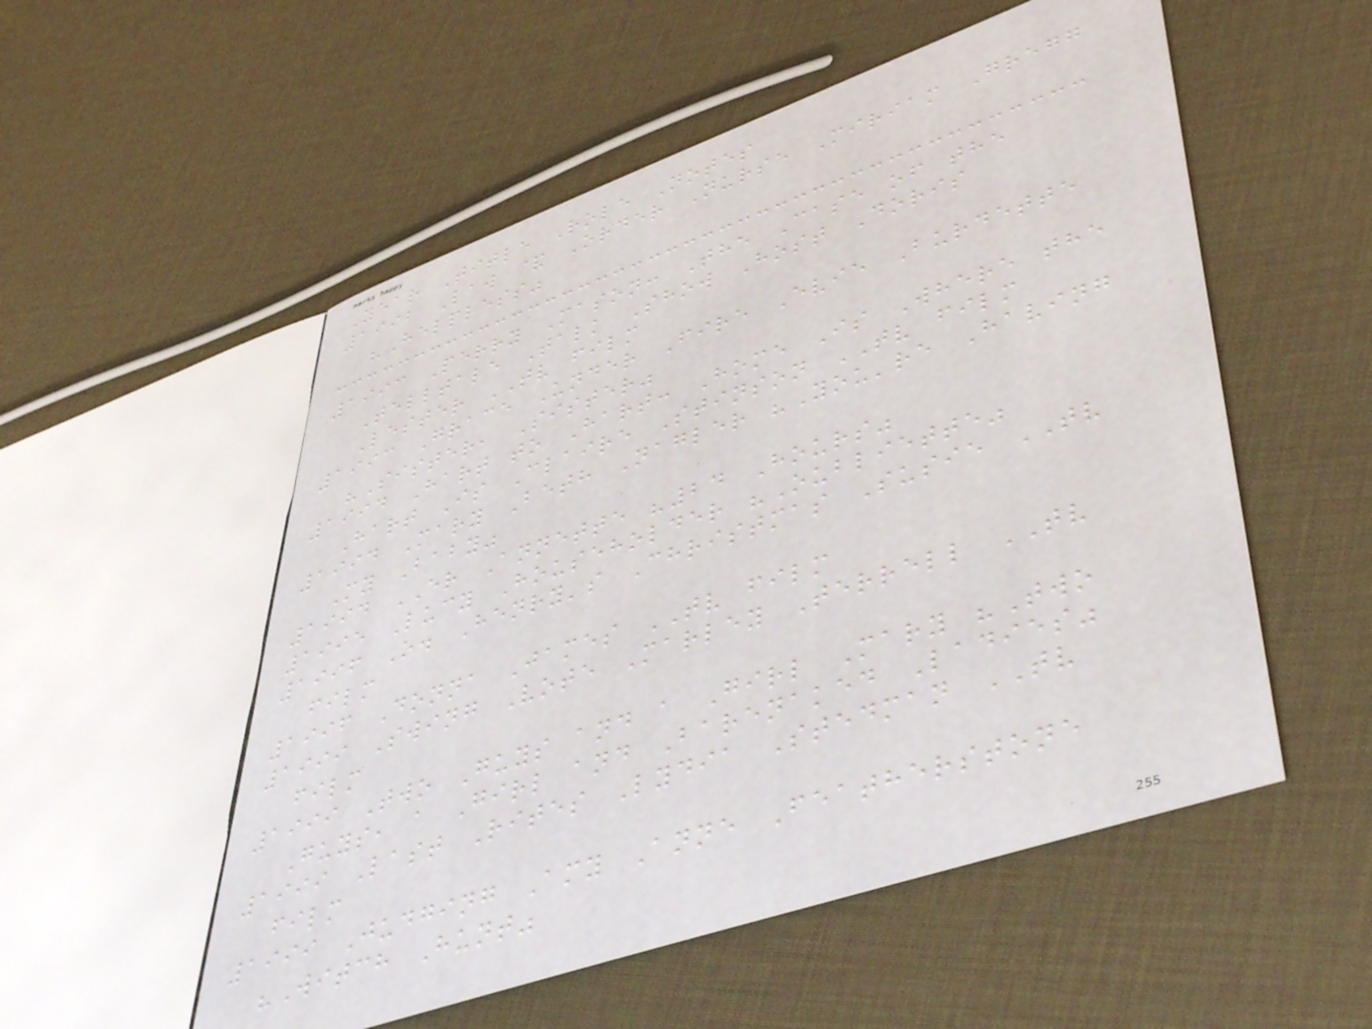Year Title Role Notes
1992 Law & Order Nurse Miriam Gregg
"Helpless"
1993 Perry Mason: The Case of the
Telltale Talk Show Host Doris
Lester TV film
1993 Grace Under Fire Evie Burdette
"Sister, Sister"
1994 Hart to Hart: Home Is Where the
Hart Is Claire Stinson TV film
1994 Mary Beth Nagler "You're Having
My Baby"
1994 ER Annette "24 Hours"
1995 Lucy Householder "Oubliette"
1996 O. Henry's Christmas Susie TV
film
1996 Donna James TV film
1999 Swing Vote Marley Terrell TV
film
1999 Two Guys and a Girl Mary "Two
Guys, a Girl and Barenaked Ladies"
1999 Last Rites Lydia Stedman TV
film
1999 Judging Amy Anne Featherstone
"Witch Hunt"
